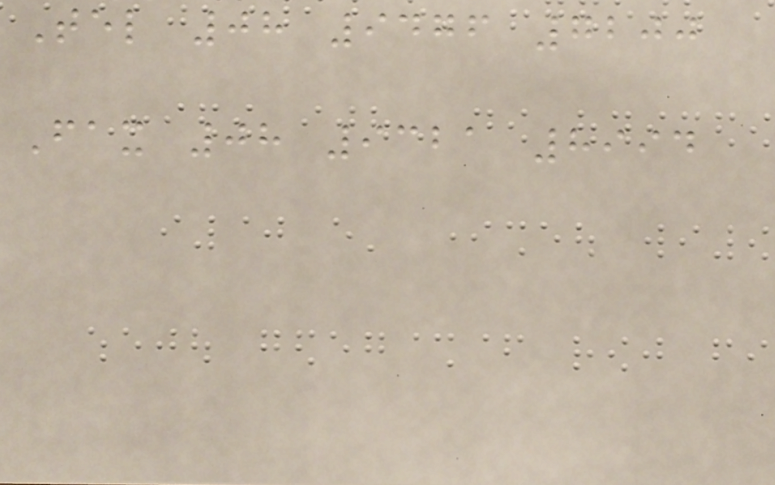Tel 08 9476 7200
Fax 08 9321 8994
